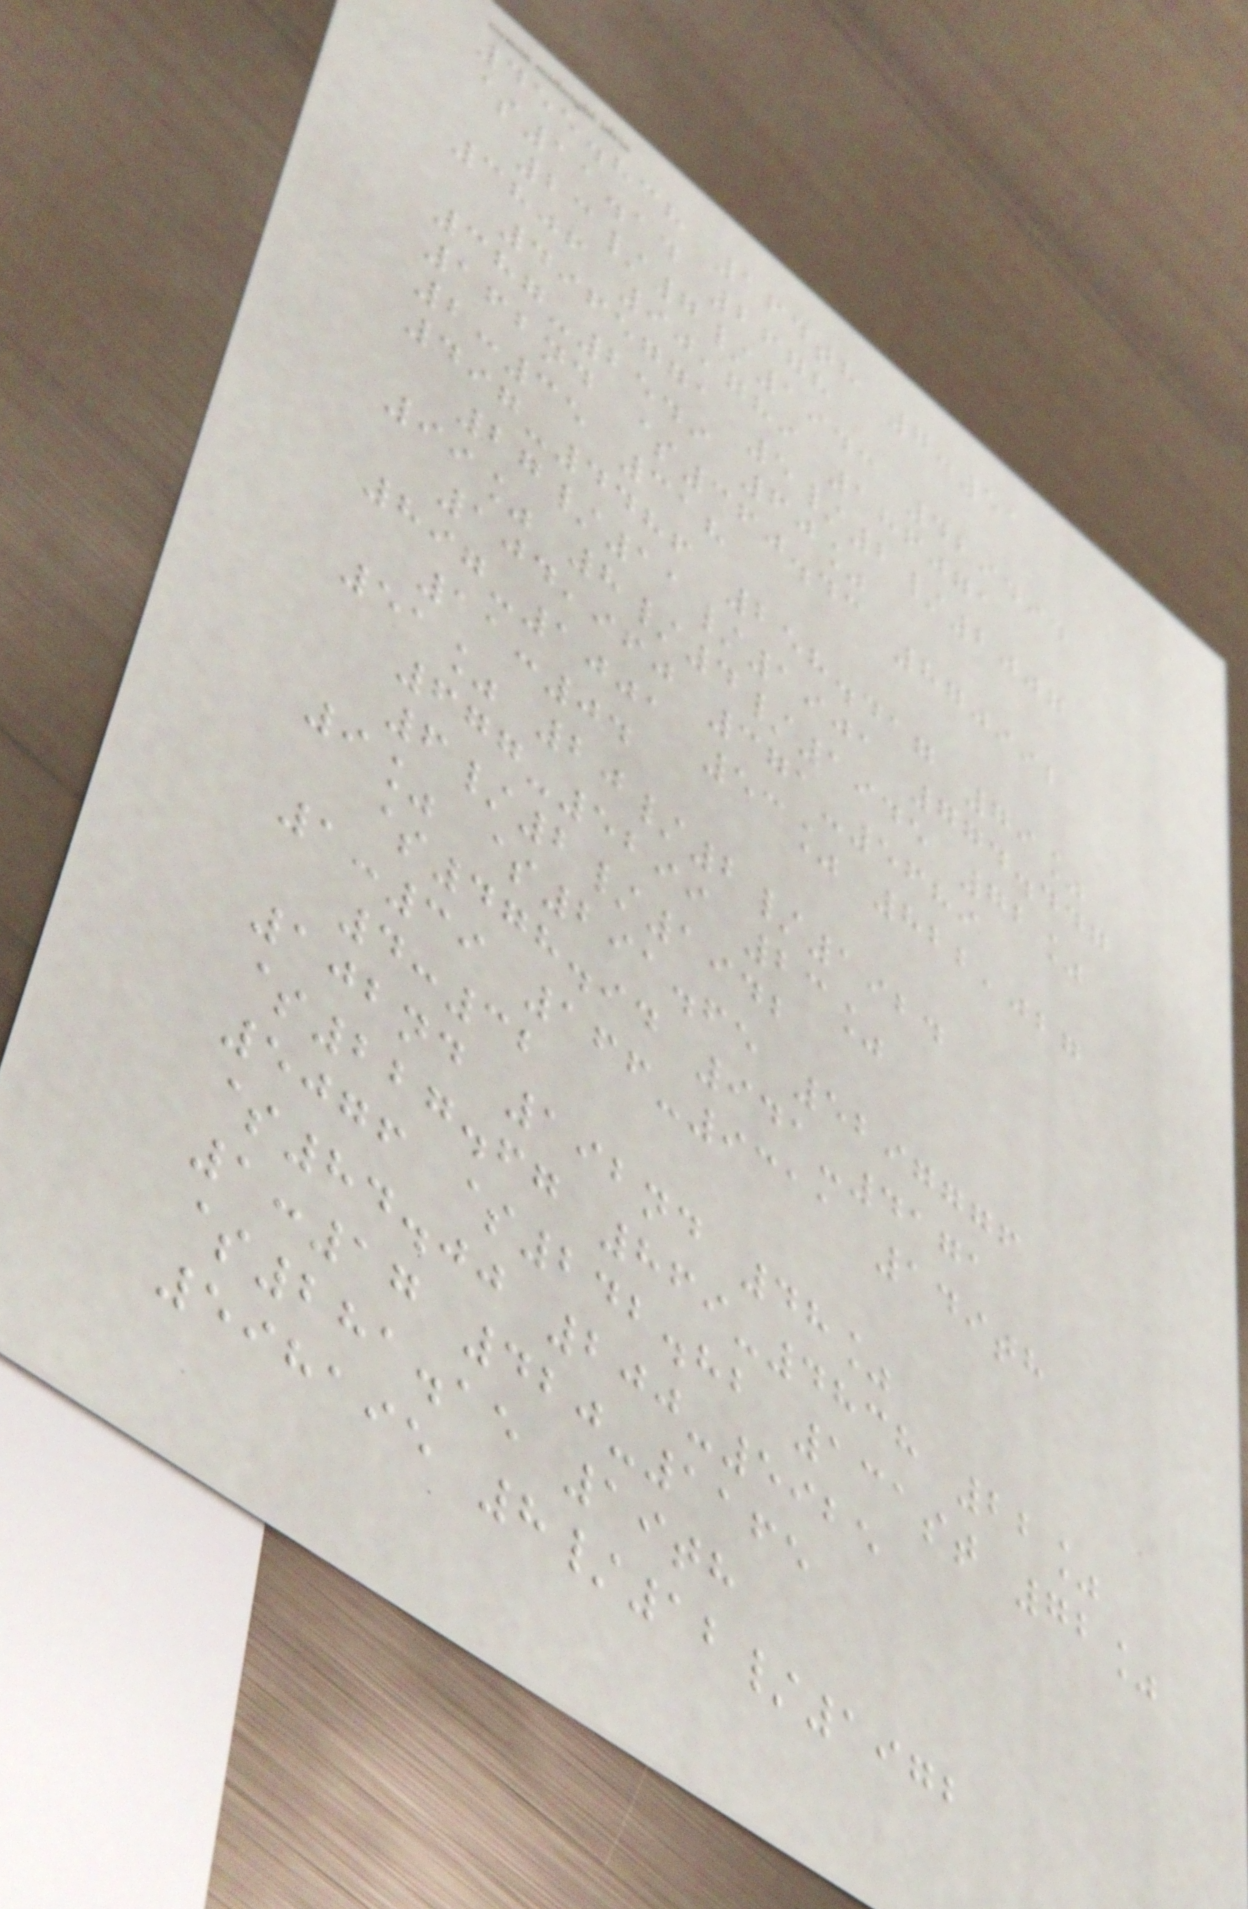455.838 164th 7:51
$11.14 2678
23/7/1943 429494
3806 90,789 186071
4965771 5/2/2007
387-2549 60%
162nd $360.43 870992
2:35 318
497-4486 258.417 79%
27/11/1901 774.447
99% 8/4/1945 72%
104,960 371-5689
897-1001 53% 822,027
11:04
51% 20/2/1924
677-5299 23%
6/2/1942
9% $291.65 5297776
$478.94 941-4171
1:39 166-9311 149th
4:32
102nd 192nd 48%
$227.67 869-4838 22%
5076 $242.82 131st 72%
$84.00 200-5925
1:17 420-1165
$281.15 19th
598195 8/12/1972
